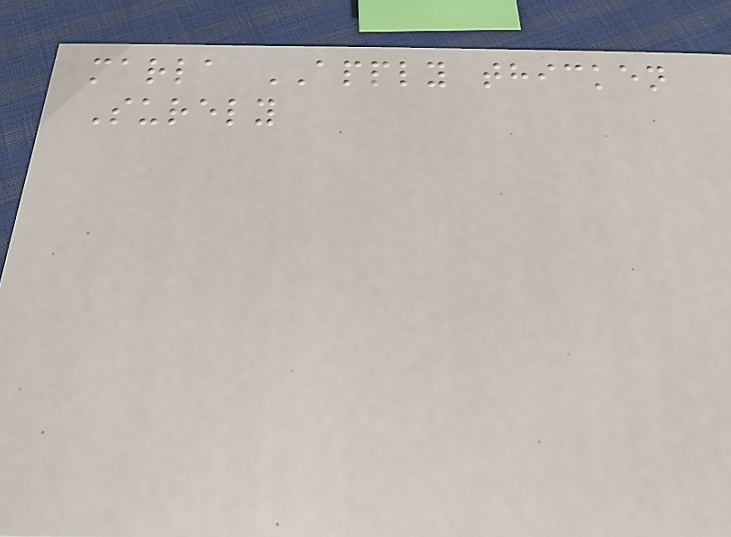marla APPLY thicken
Surely
